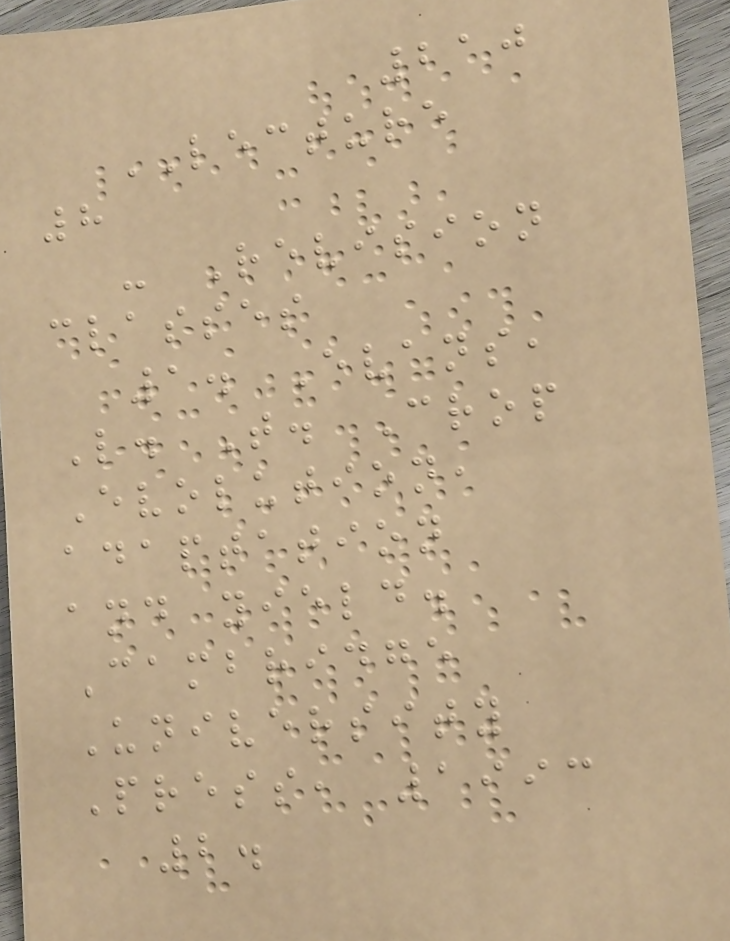210
LECTURE
8
- Revision
classes
1. Evans,
L. T. Crop
Evolution,
adaptation
and yield.
Cambridge
University
Press, 1993
2.
